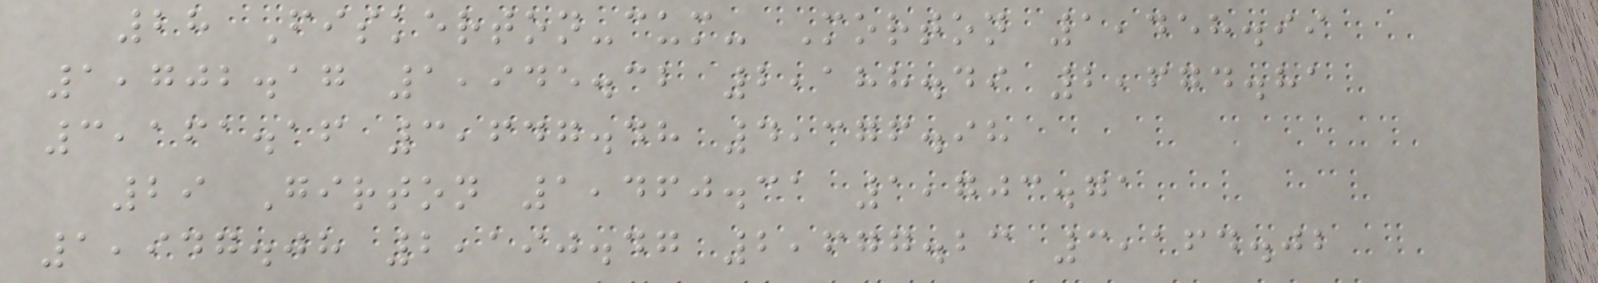28 Fiskerton-cum- Morton 1,458.99
1,702.17 1,945.32 2,188.49 2,674.81
3,161.16 3,647.48 4,376.98
29 Girton 1,460.31 1,703.71
1,947.08 2,190.47 2,677.23 3,164.02
